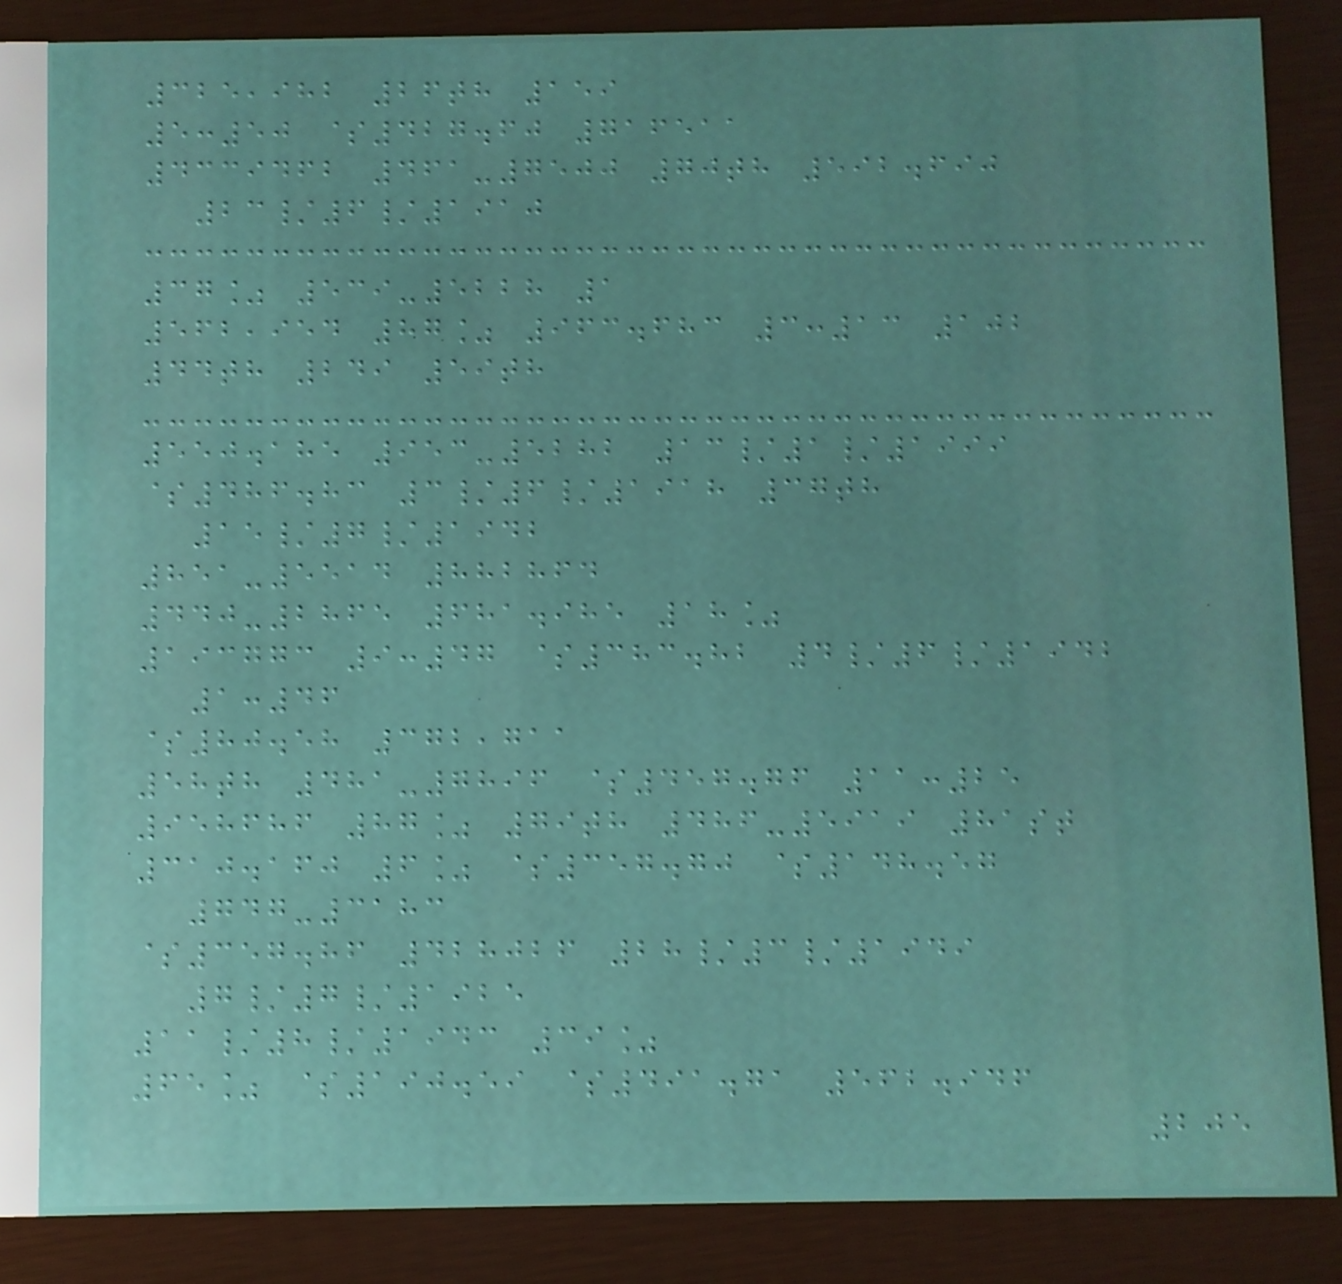325,982 26th 159
5:50 $427.60 716511
4339462 461-7500 70th 592.690
23/6/1910
37% 539-5228 1
562,954 87% 963.683 3:13 102
44th 249 59th
550.185 953-5282 13/1/1999
$486.83 3/6/1918 37th
15/7/1942
851-5514 882864
440-2865 681.985 18%
193773 9:47 $383.82 4/6/1942
1:46
$80.58 372,711
58th 481-7896 $457.76 11:25
958686 87% 79th 486-5919 81st
310.160 6% $357.70 $148.57
747-3183
$357.86 428026 28/3/1949
7/7/1925
11/8/1943 39%
65% $190.59 $491.71 562.946
205
